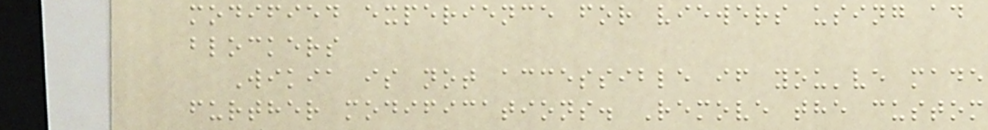modified experience for viewers using ad
blockers
Wikia is not accessible if you've made
further modifications. Remove the custom
